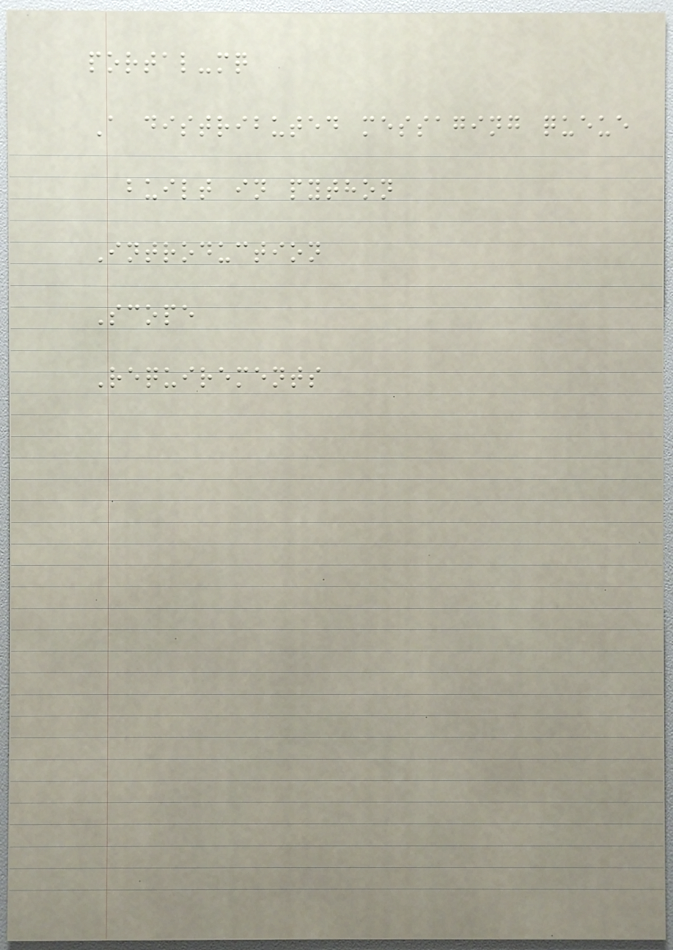portal-mq
A distributed messaging queue
built in python
Introduction
Scope
Requirements
